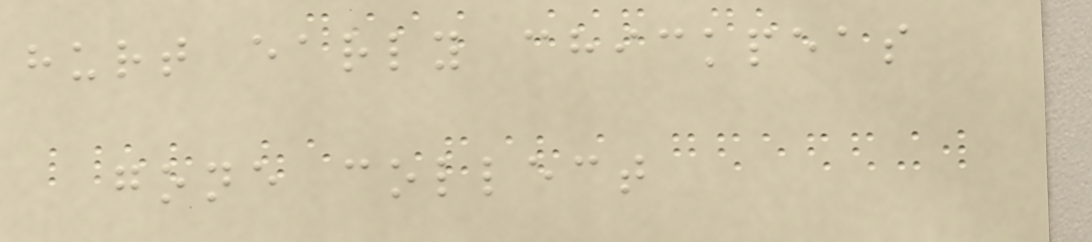hurt early chickpeas
gone collect
